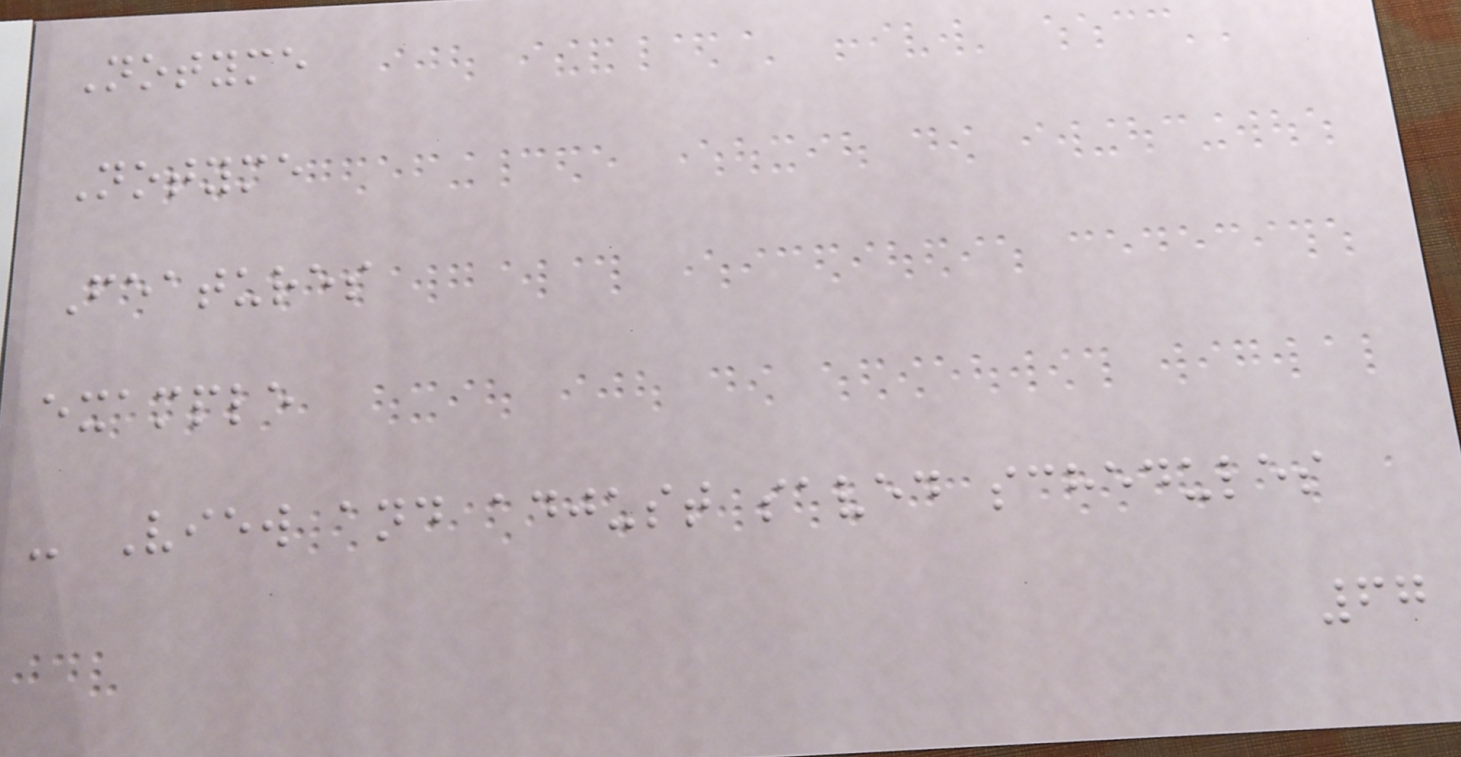Notyme
Notyme
Features
example
- View and adjust saved schedules
67
